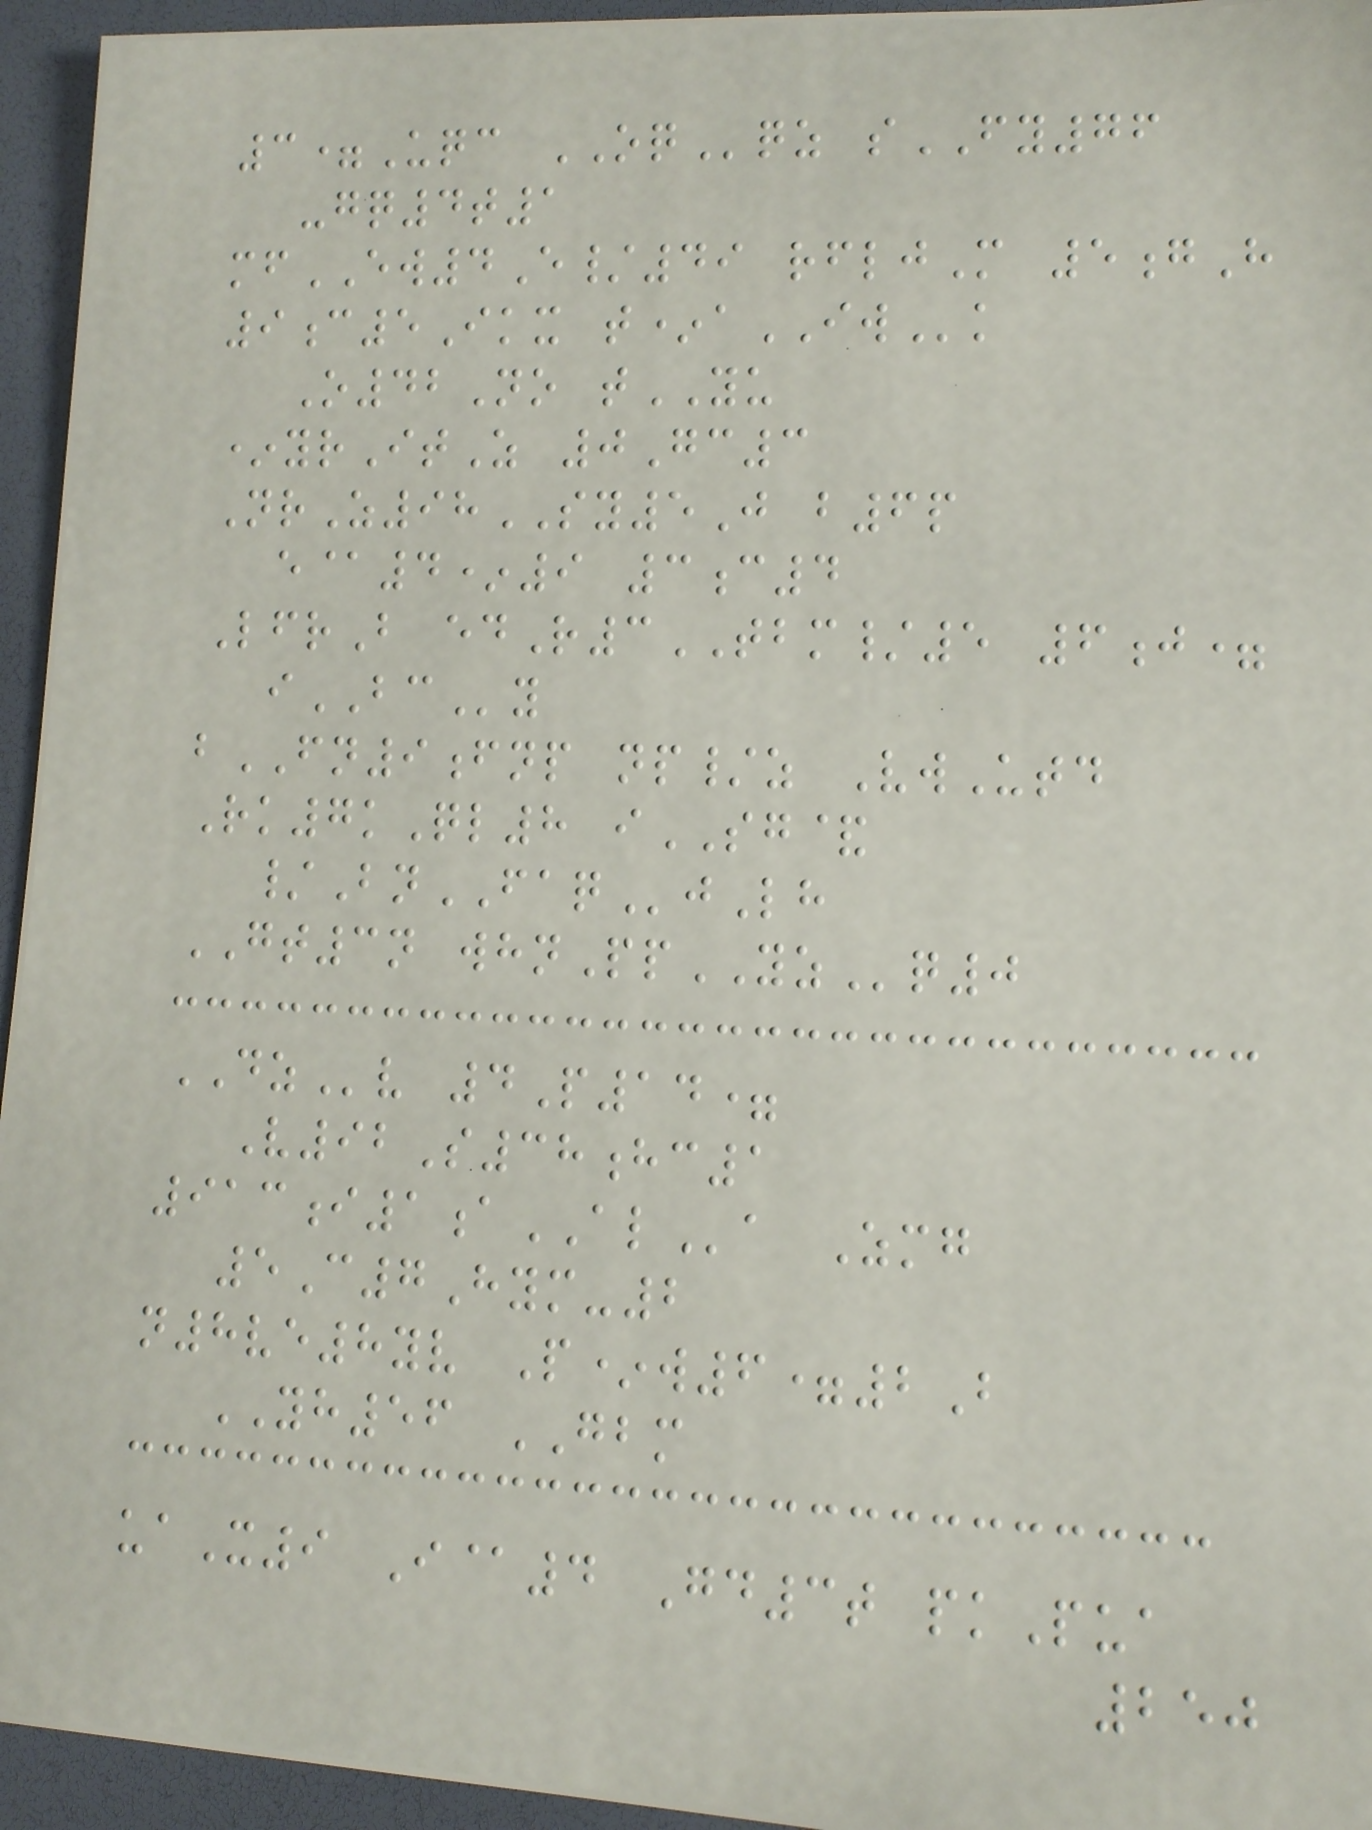3=Uqc OQqz sFY76
-gq4t1
mfEW4E/49 rfljM 5gH
9c5Ikx t*aIWk
O42No tYU
*yrItZ 0Gc3
NrZ98SY5J b6p
e@4*9 3c4
LfrB edR3TBM/5 6j=
iBCy
bFN9fnp np/z VwUtd
Rk7kQl8 iSG&
/BnFAQjLh
GT3n whnPpYZq0
DZv 4P14=
V92S38hc1
913i1aALa Zmg
5C7Hym-2
n8ve8yv P*w6=2B
YH56 GBM
uaX9 I@4 Gd3t pkPua
250
